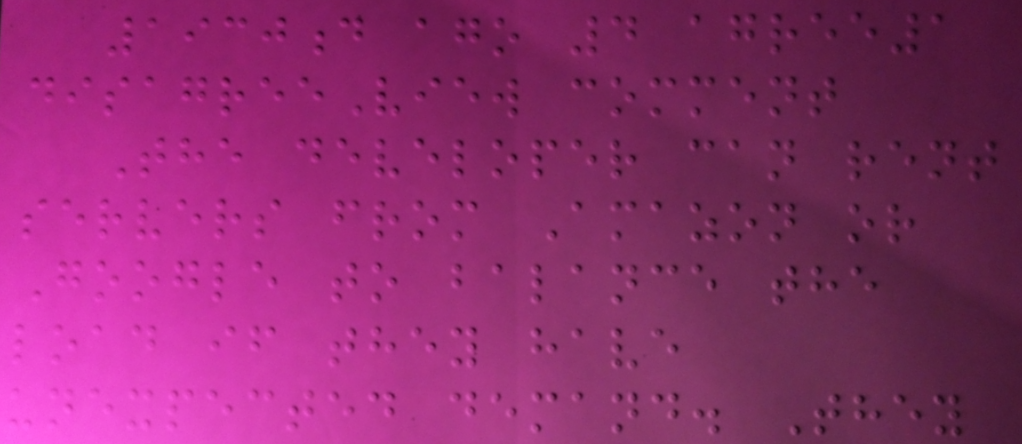1930d ago 4 agree1
disagreeView comment
The developer can rent
servers from Amazon or
Google to balance the
load if they have
unexpected demand. They
